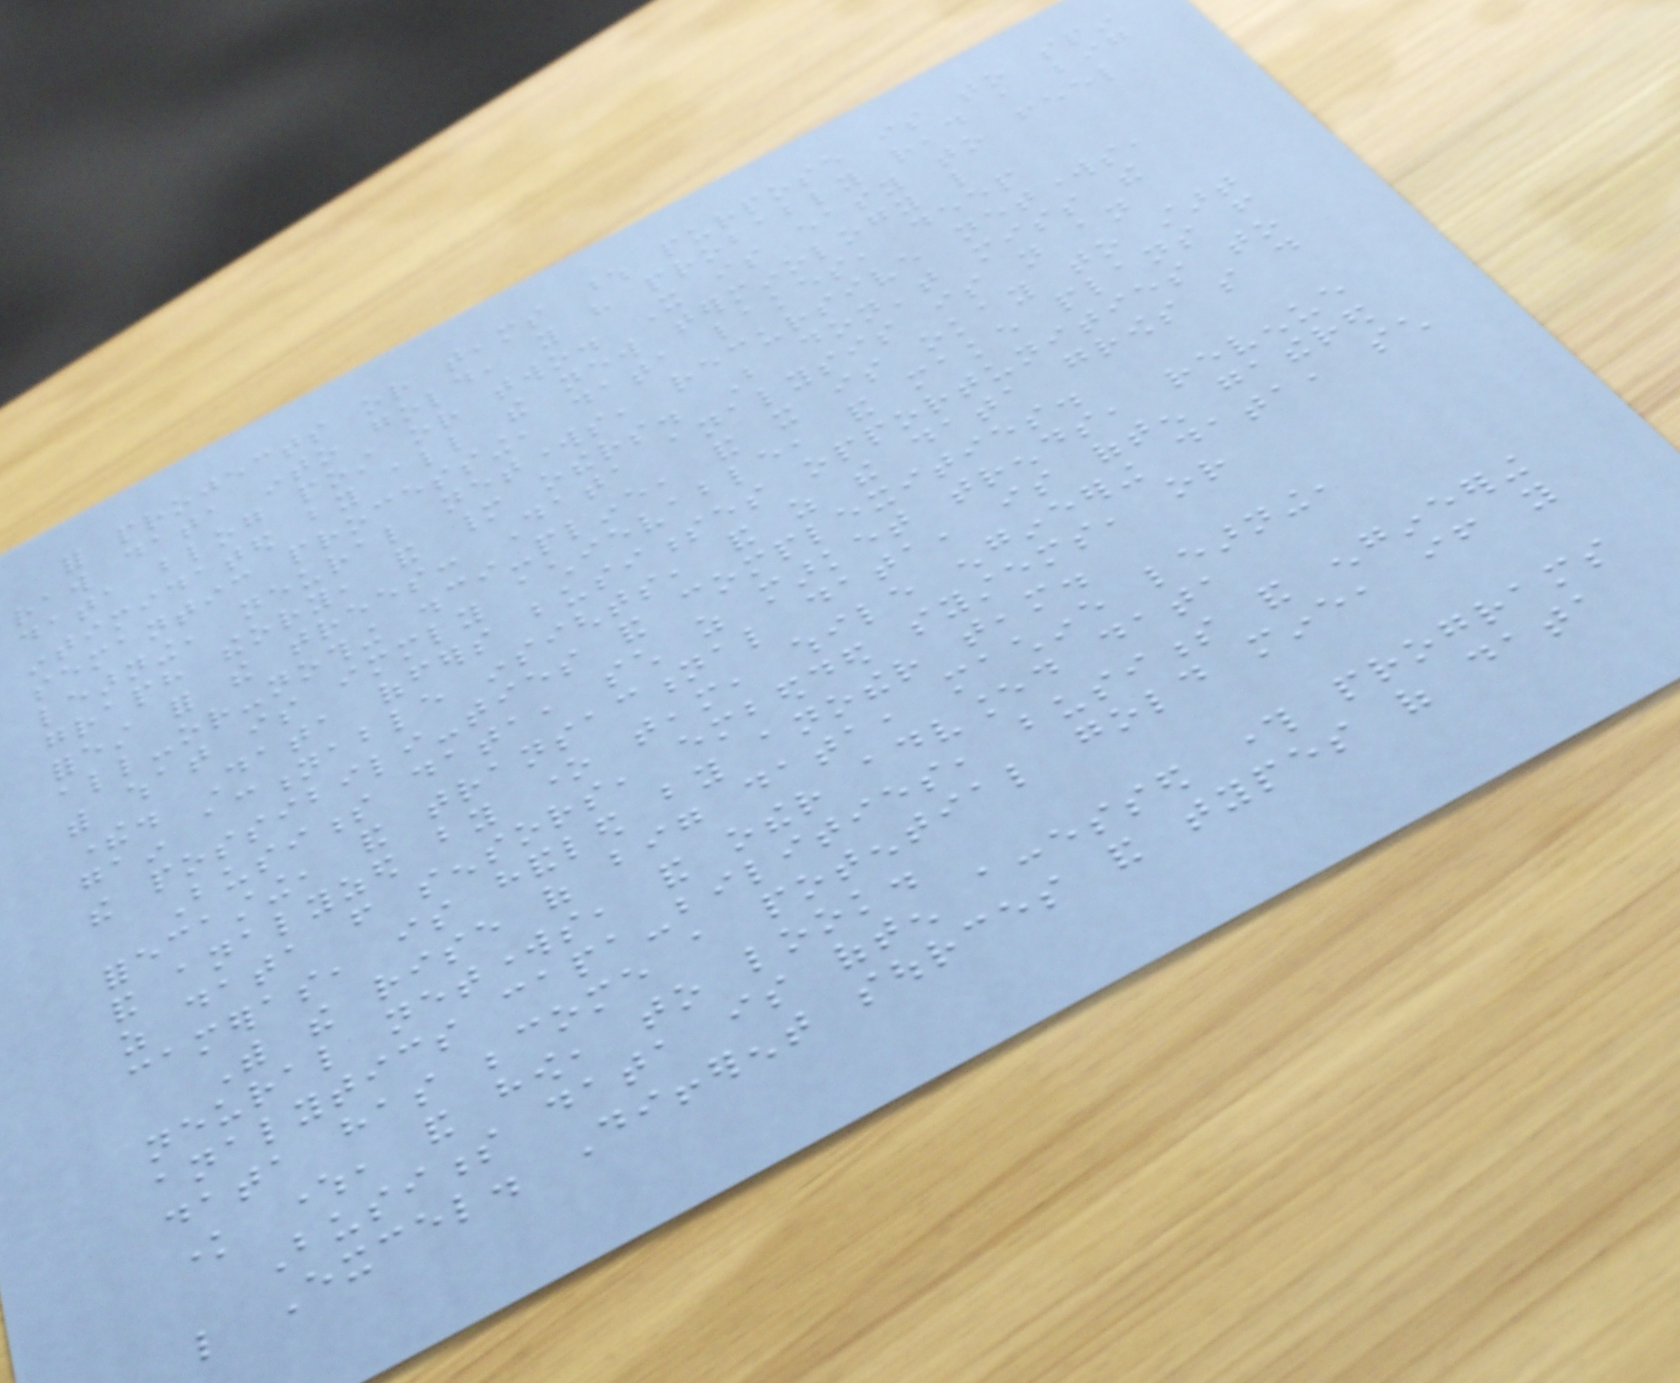for projects or teams whose purpose is to spin
raw data into gold, you have probably read a big
data blog post or two. It is easy to feel
intimidated by all the new terminology like
semantic processing, data lakes, deep
learning, neural networks, recursive networks,
graph theory, and many others. But don't miss the
forest for the trees: Data analysis is not an
all-or-nothing disci-pline, and it is okay to start
with what is immediately achievable, and make plans from
there. Data offers businesses opportunities to
gain actionable insights, and as the data grows so do
the possibili-ties and complexities.
Business data, such as market trends, revenue
forecasting, and transactional data, is often gathered
and analyzed by one team, while engineering data, such
as data from sensors, embedded systems, or
cameras, is handled by another team.
With the rise of big data, machine learning,
neural networks, and other advanced data
analytics capa-bilities, business and engineering
data has become a potential gold mine, if you
know where, and how, to look.
Business data is often accessed through programs
like Excel. Different sources and types of data
